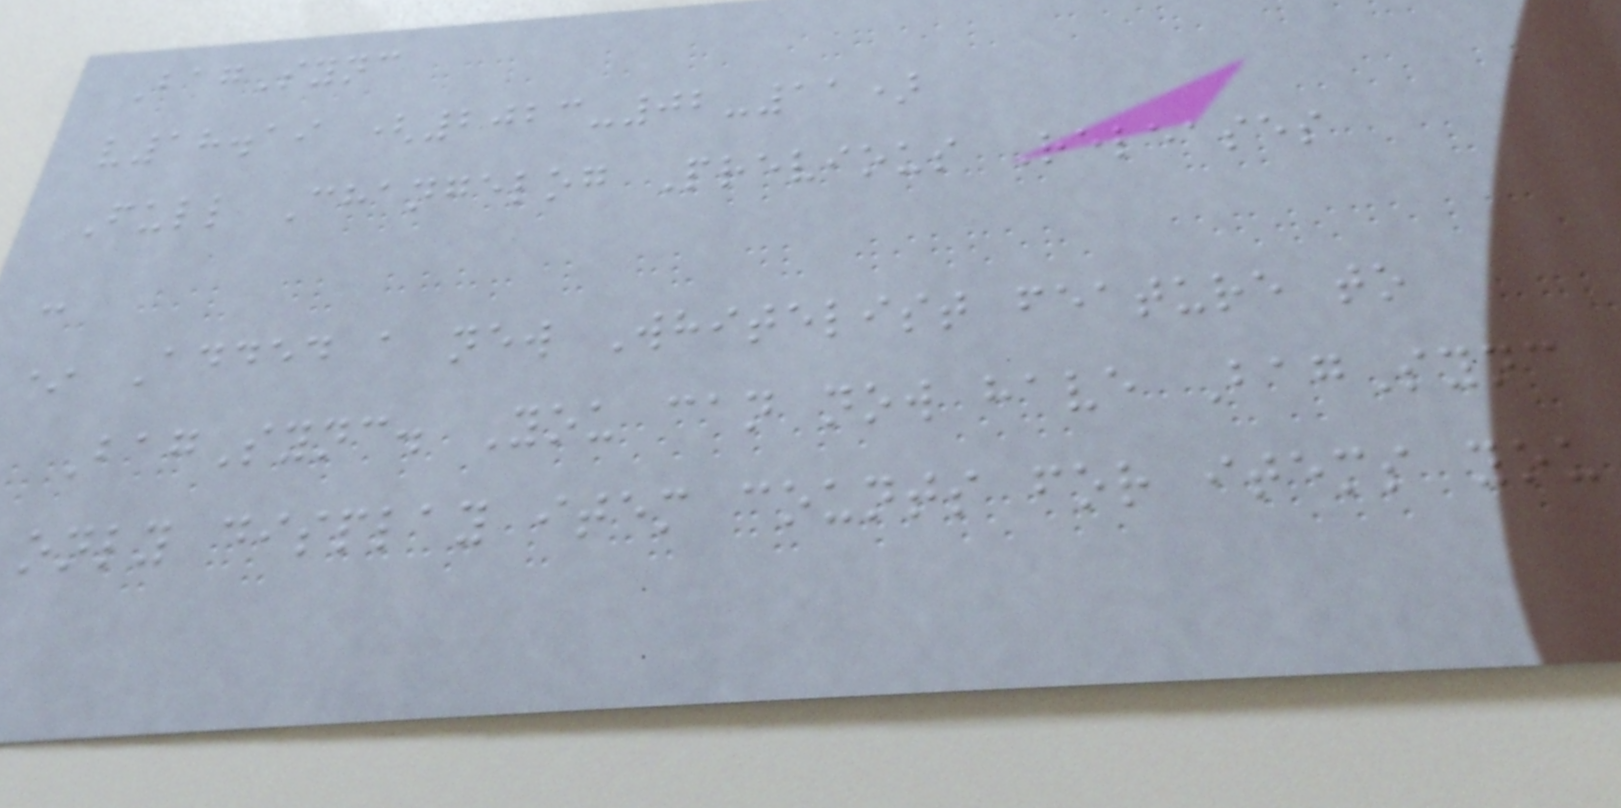BagSync
v18.19 (2023-02-11)
Full Changelog Previous Releases
-
* Added a new Whitelist feature to
BagSync. You can now have BagSync
only display item counts for items you
